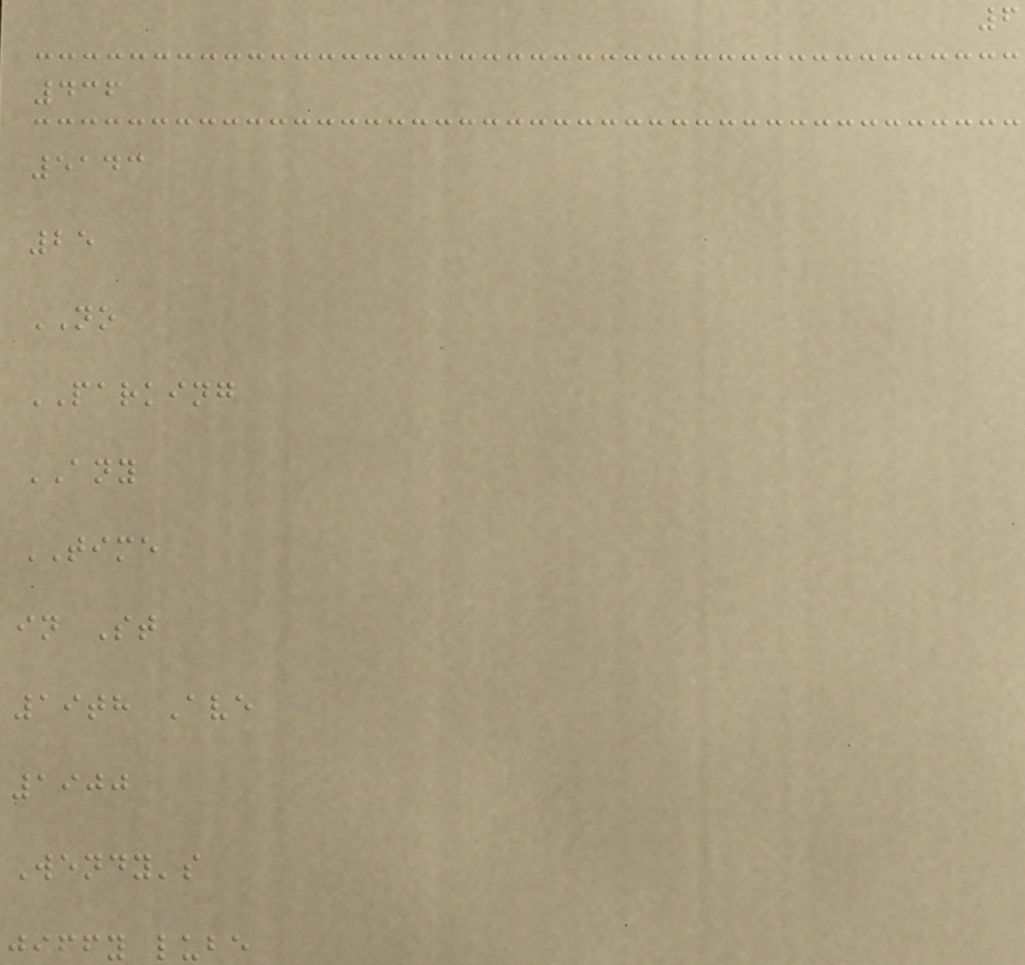6
436
5143
25
NO
PARKING
ANY
TIME
in St
19th Ave
1900
Wendy's
jiffy lube
